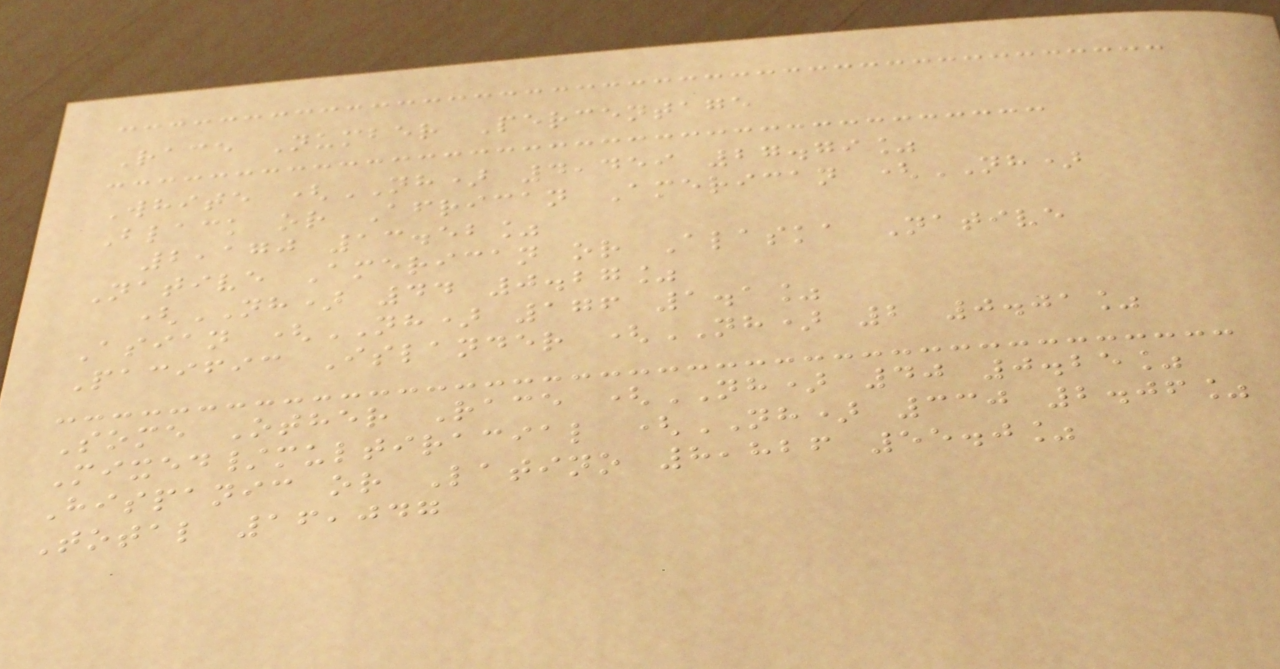Race Number Percentage
White (NH) 4,459 27.79%
Black or African American (NH)
2,170 13.52%
Native American or Alaska Native
(NH) 44 0.27%
Asian (NH) 176 1.1%
Pacific Islander (NH) 2 0.01%
Some Other Race (NH) 40 0.25%
Mixed/multiracial (NH) 330 2.06%
Hispanic or Latino 8,826 55.0%
Total 16,047
